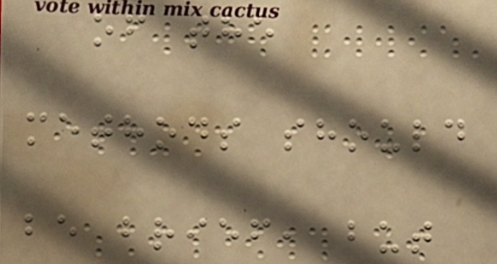of the
methods should
be brief, but
